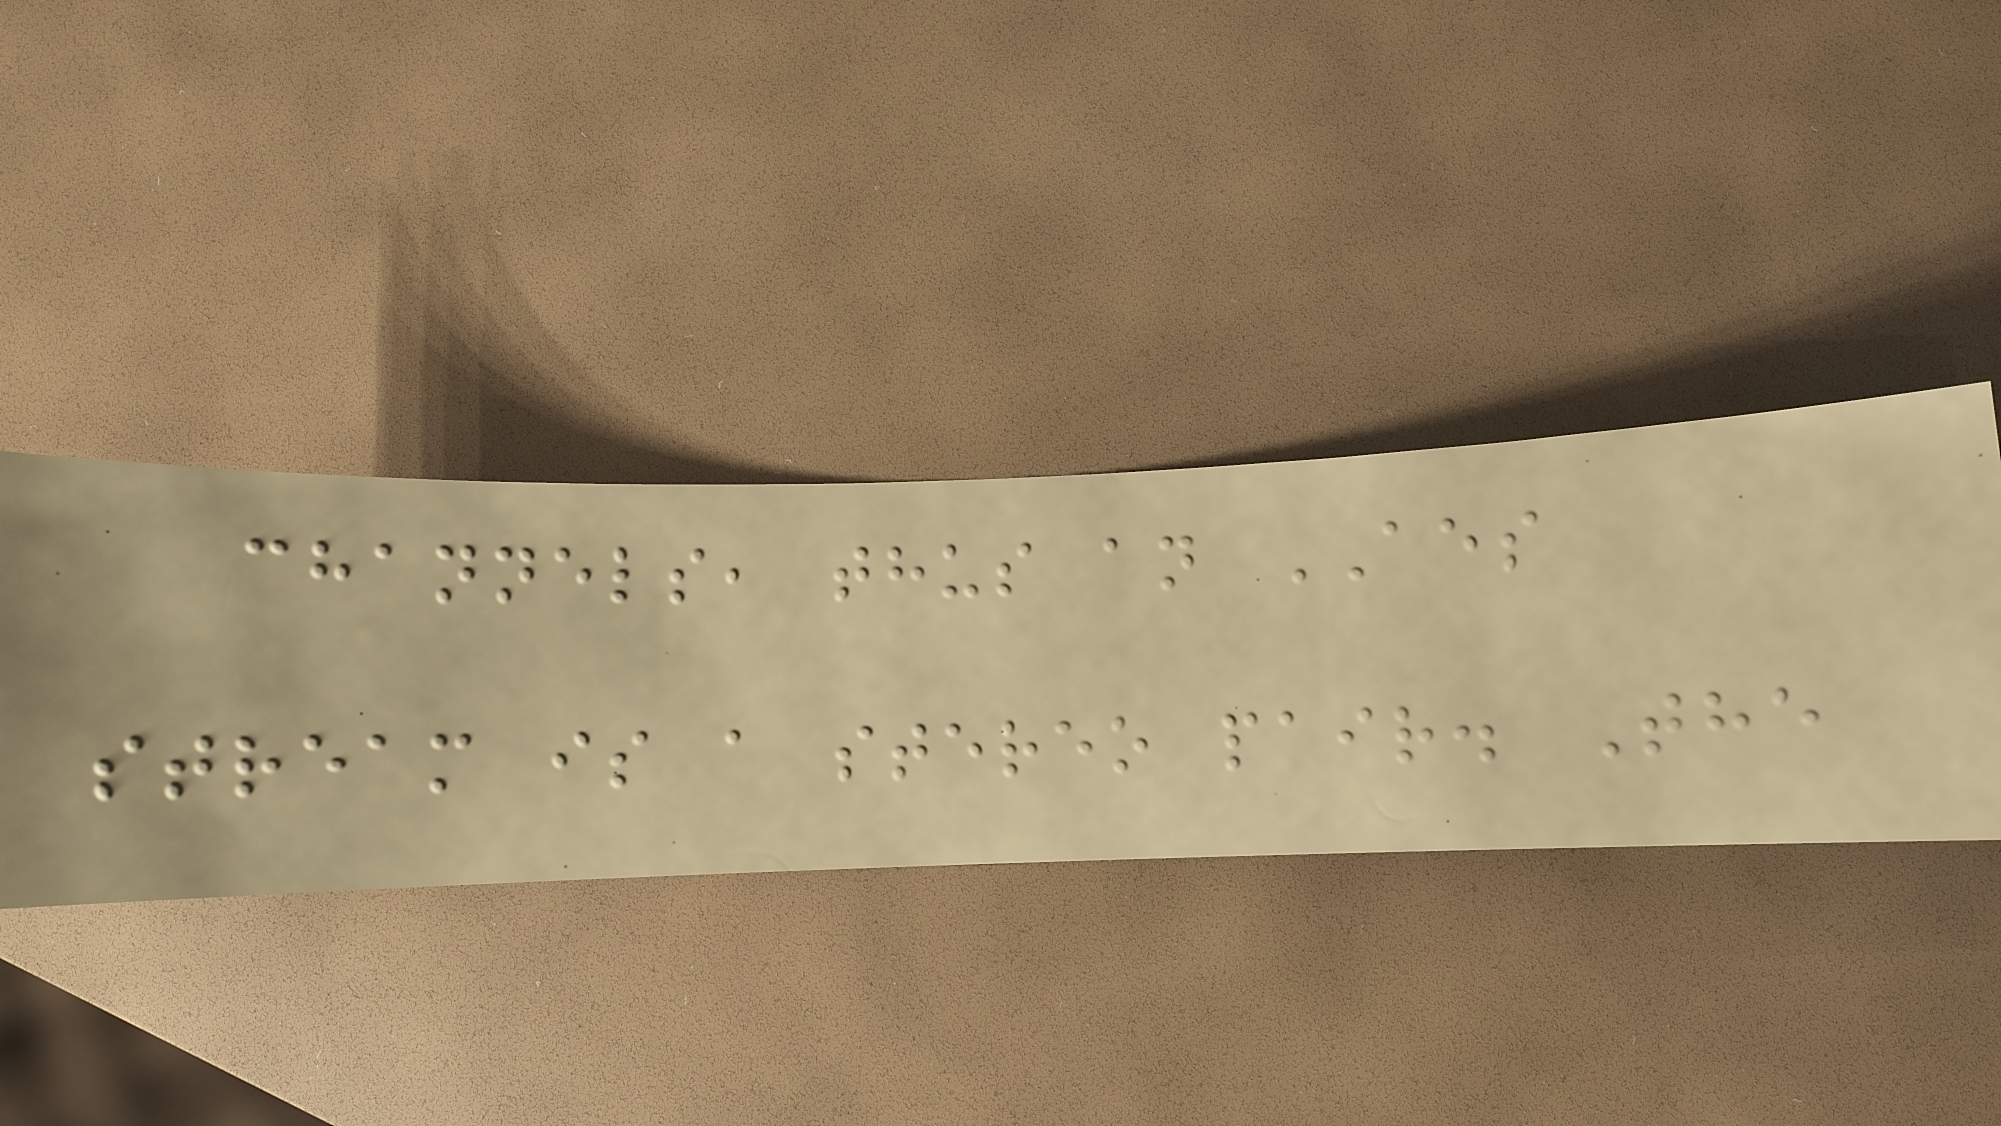channels, thus an AES
stream is a stereo pair. The
